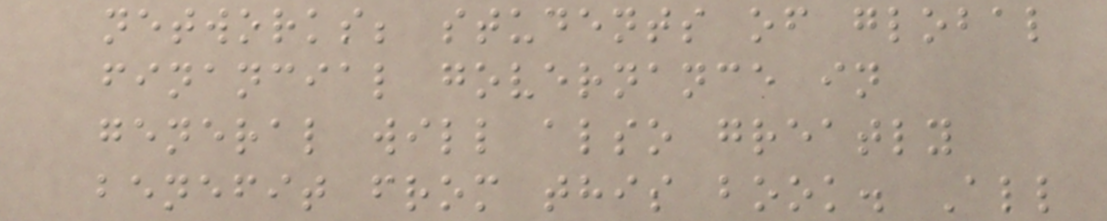networks; students of global
financial governance in
general will also greatly
benefit from this book. All
